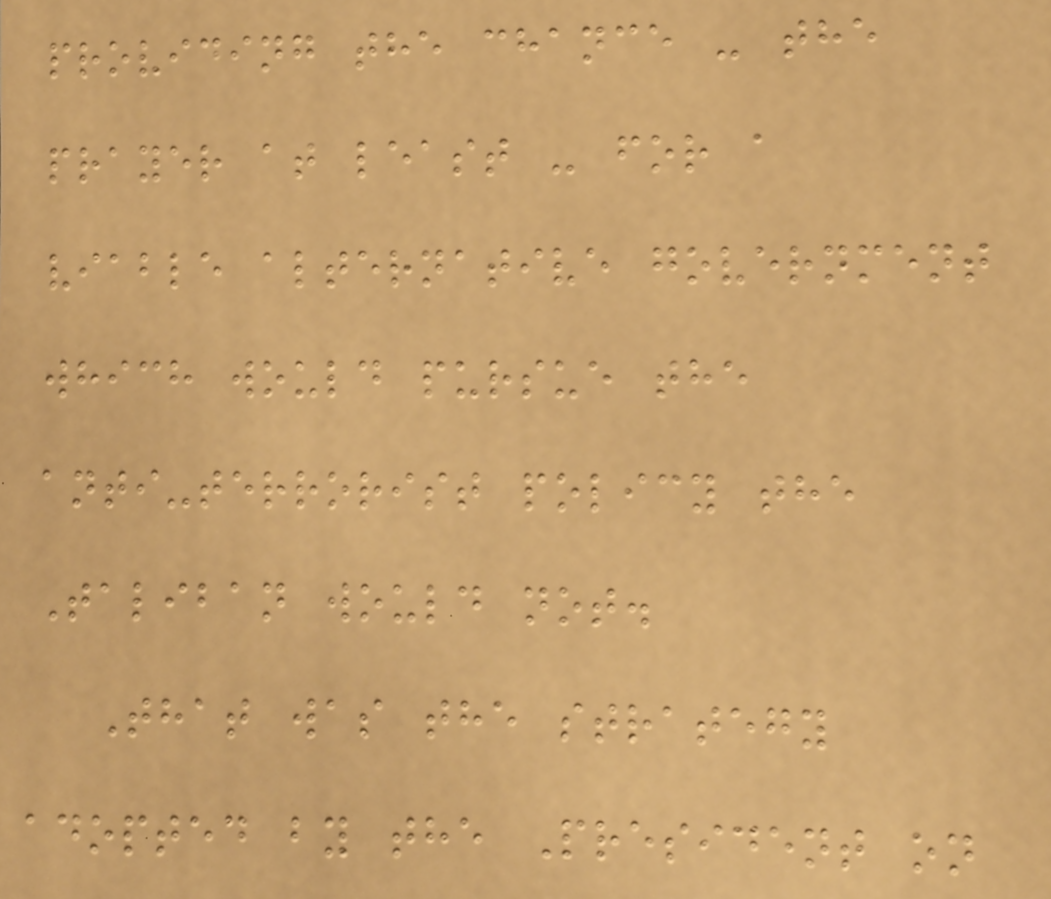providing the chance - the
prayer at least - for a
viable alternative government
which would pursue the
anti-terrorist policy the
Taliban would not.
That was the strategy
adopted by the President on
